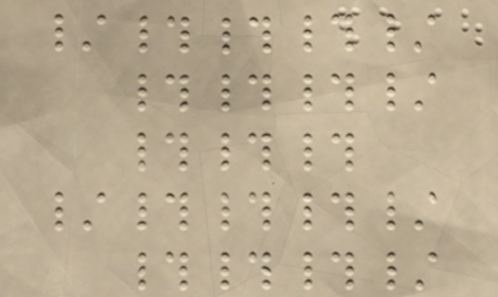/###/
###/
###
/###/
###/
